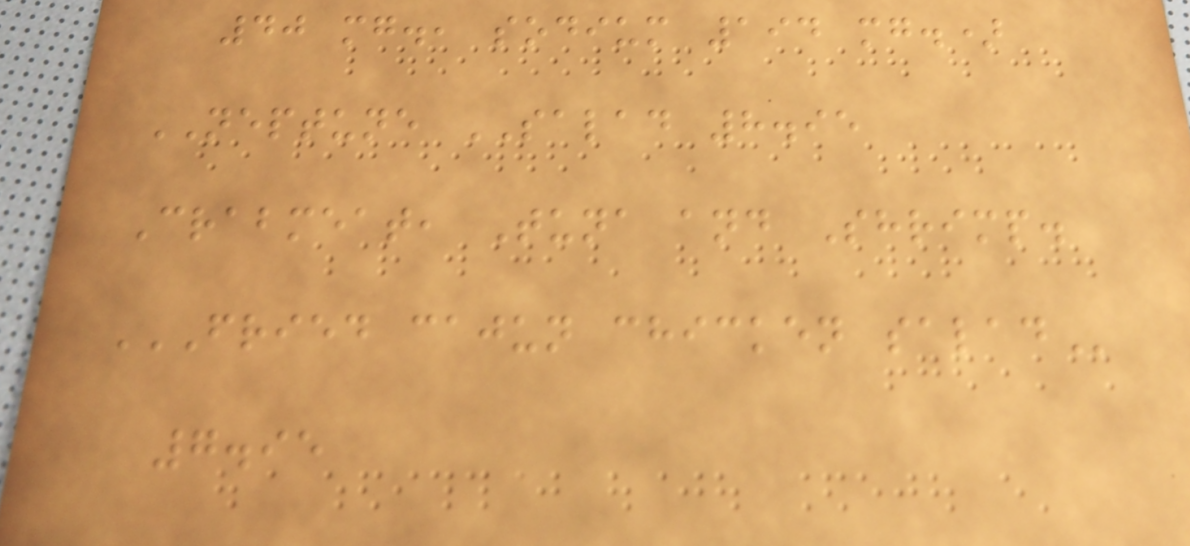40 mg., sodium 194 mg.)
NEPTUNE SALAD 8.95
Crabmeat, Tuna and Shrimp.
FRIED CAJUN CHICKEN SALAD
7.95
